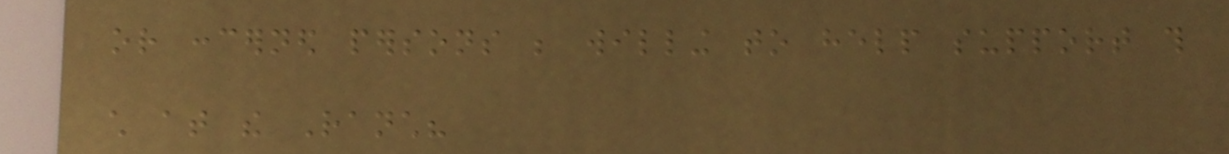or concerned persons be willing to help support this
child at the Ranch?
